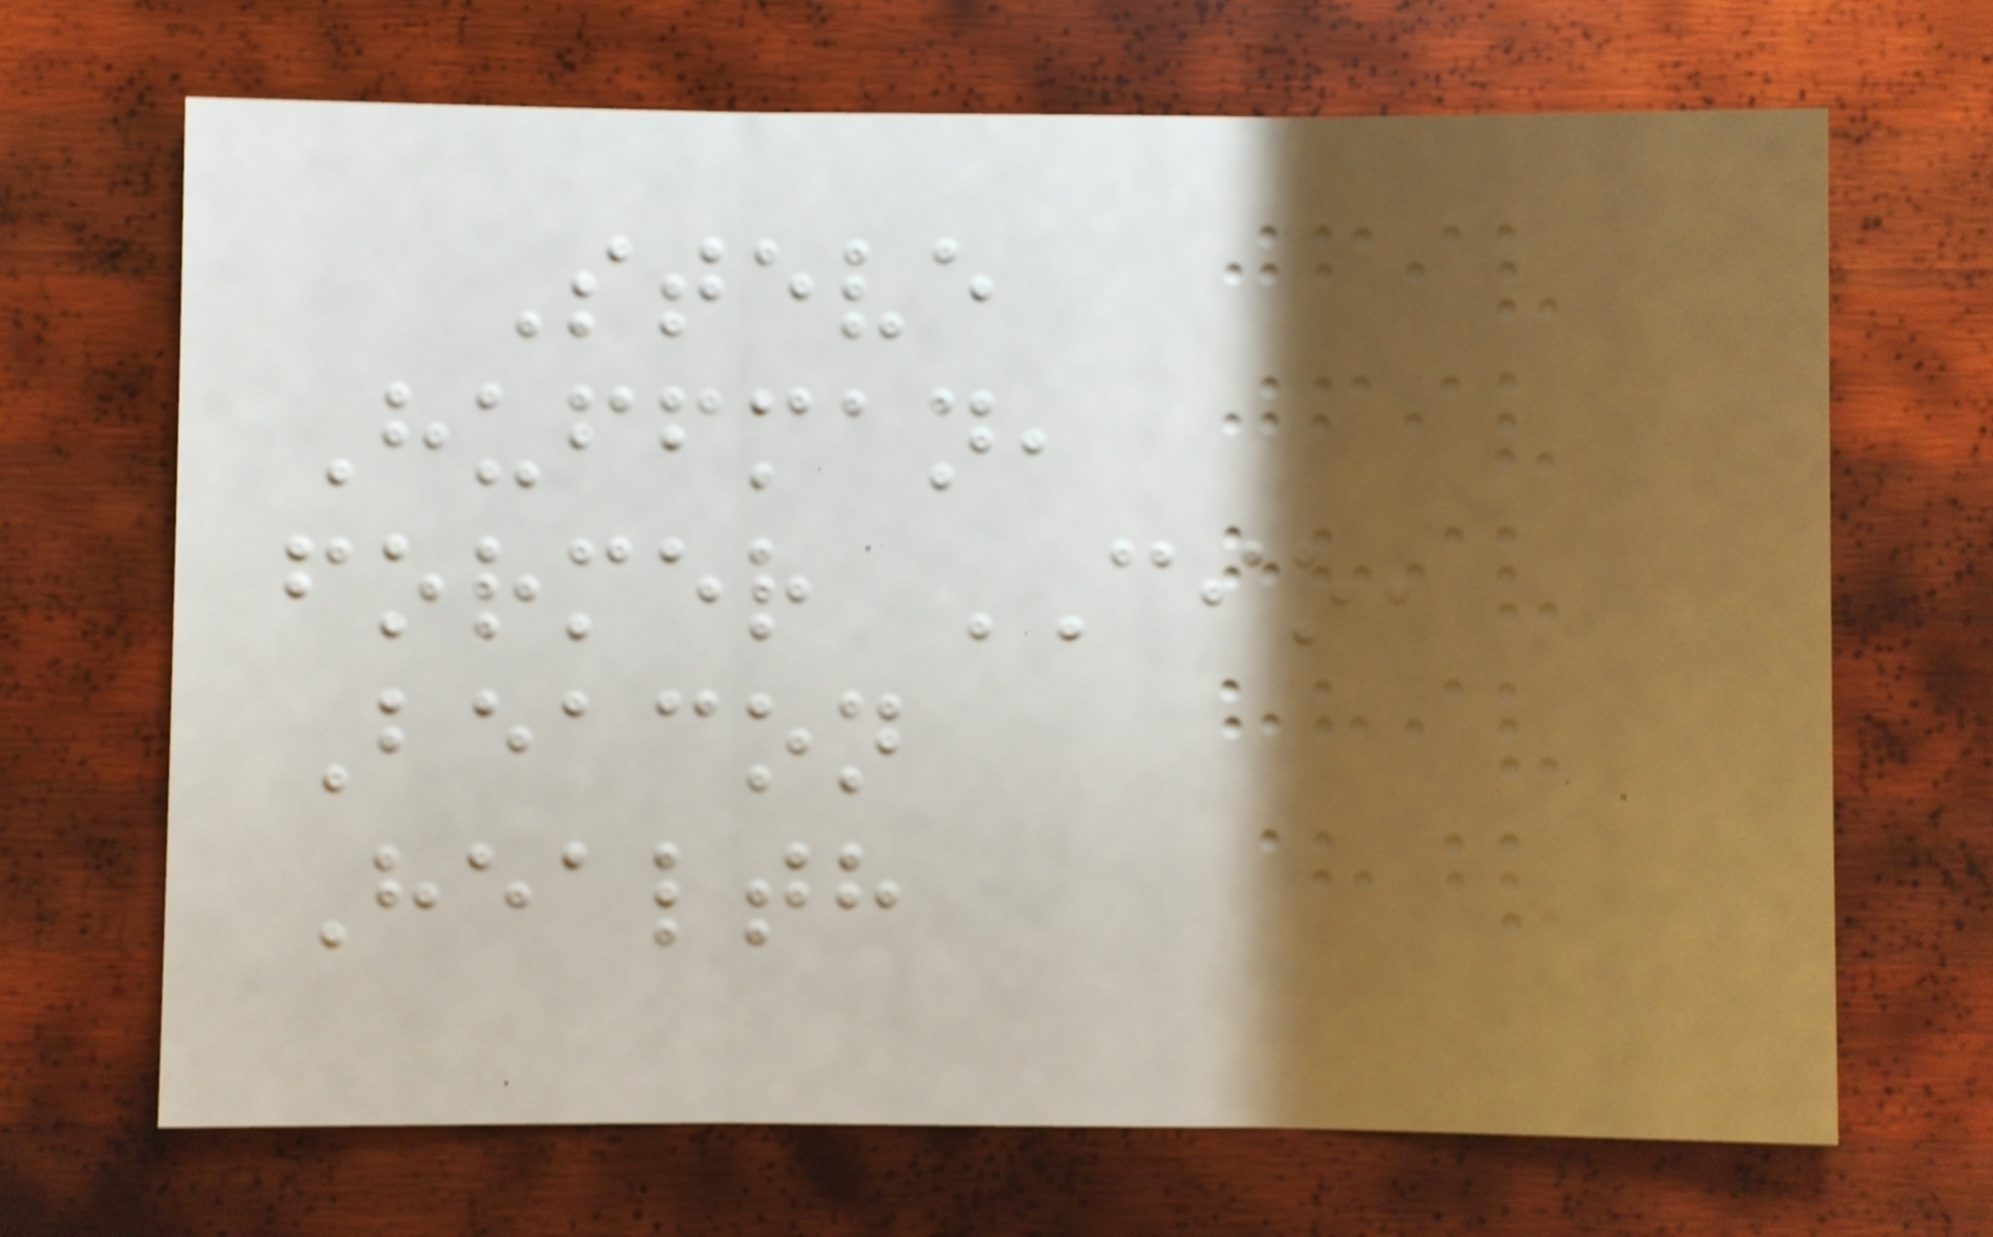Steve
Huffman,
former CIO,
Beacon
Health
